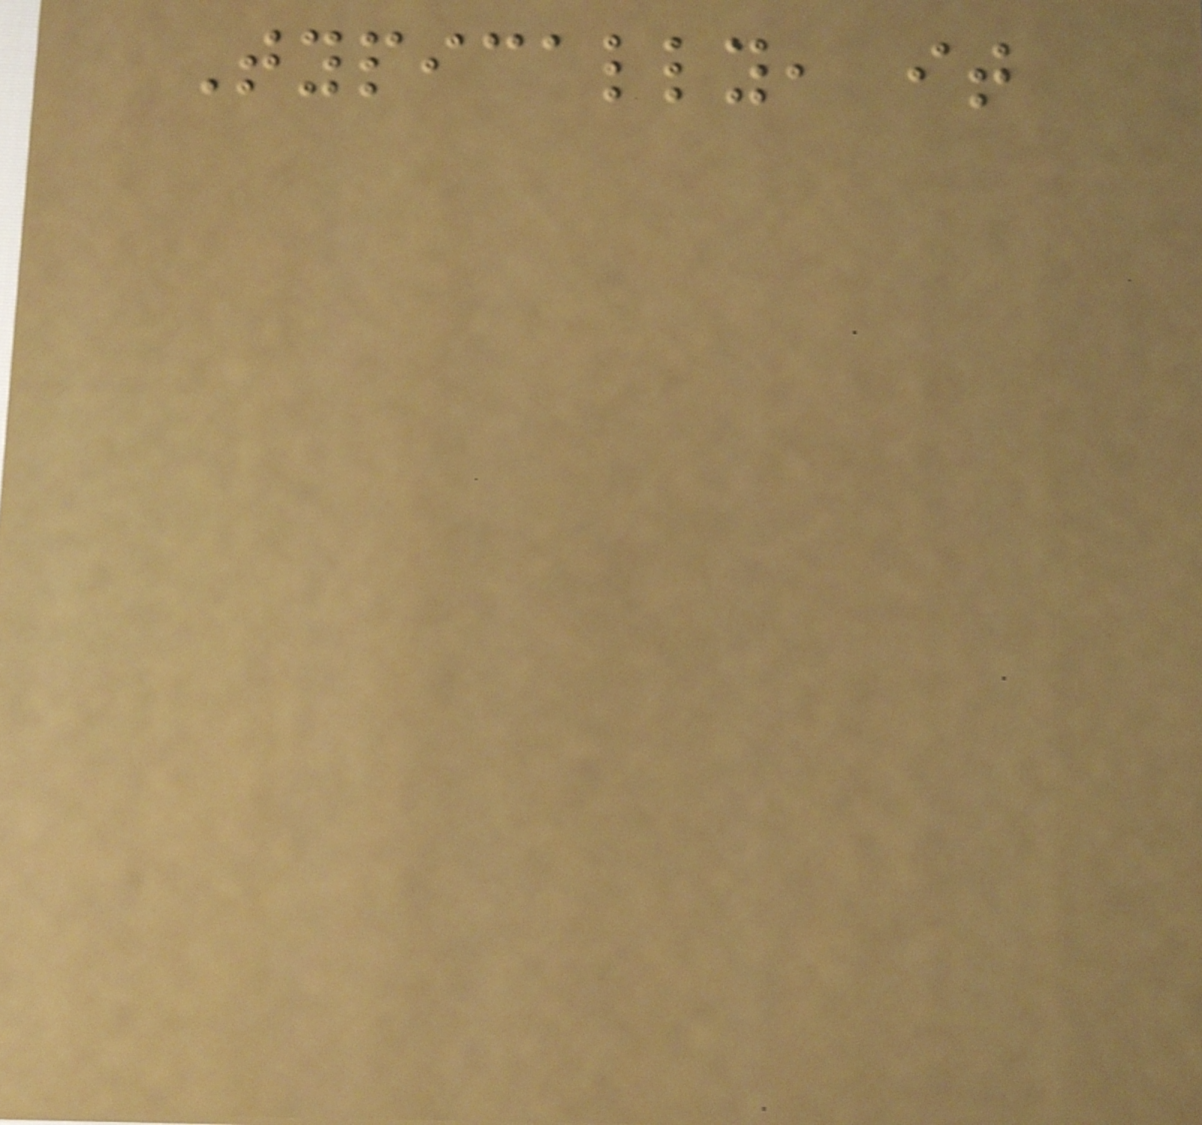Typically, it
